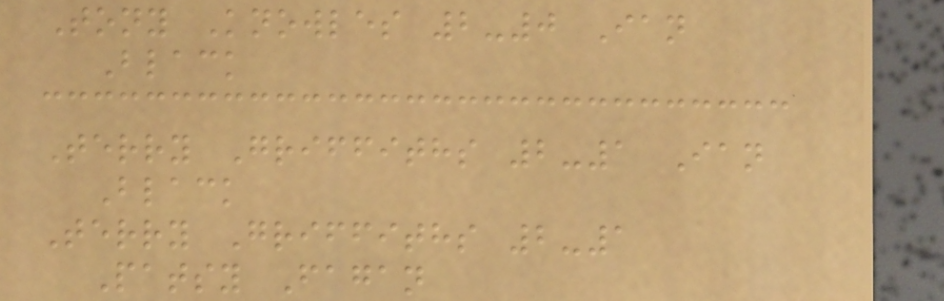Tony Knowles 2-0 Ian
Black
Terry Griffiths 2-1 Ian
Black
Terry Griffiths 2-1
Patsy Fagan
